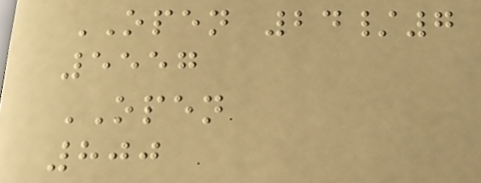OPEN 24/7
5557
OPEN
800
